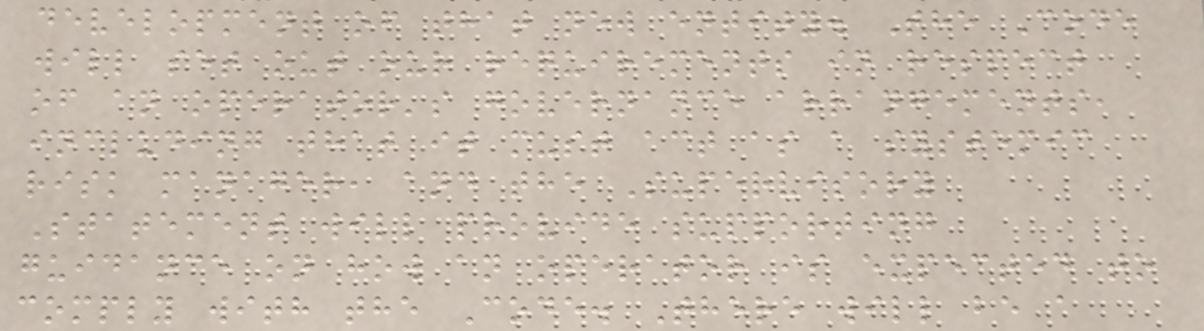development of that new entity. The Code
will set out our requirements in respect
of an operator's governance arrangements,
including that it must act as a systemic
risk manager, and the Supervisory
Statement will provide supporting
guidance on how an operator is expected to
comply with the Code. There will be a
